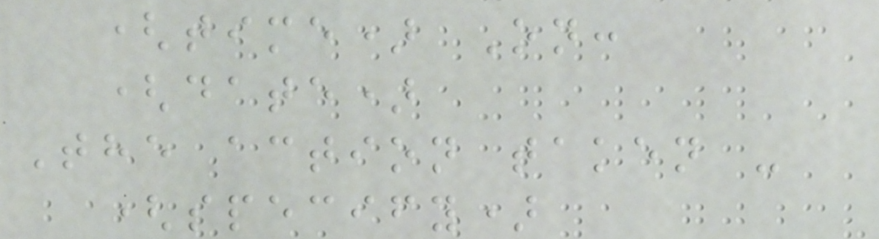(time) On:
(date)
The action taken -
(specify)
